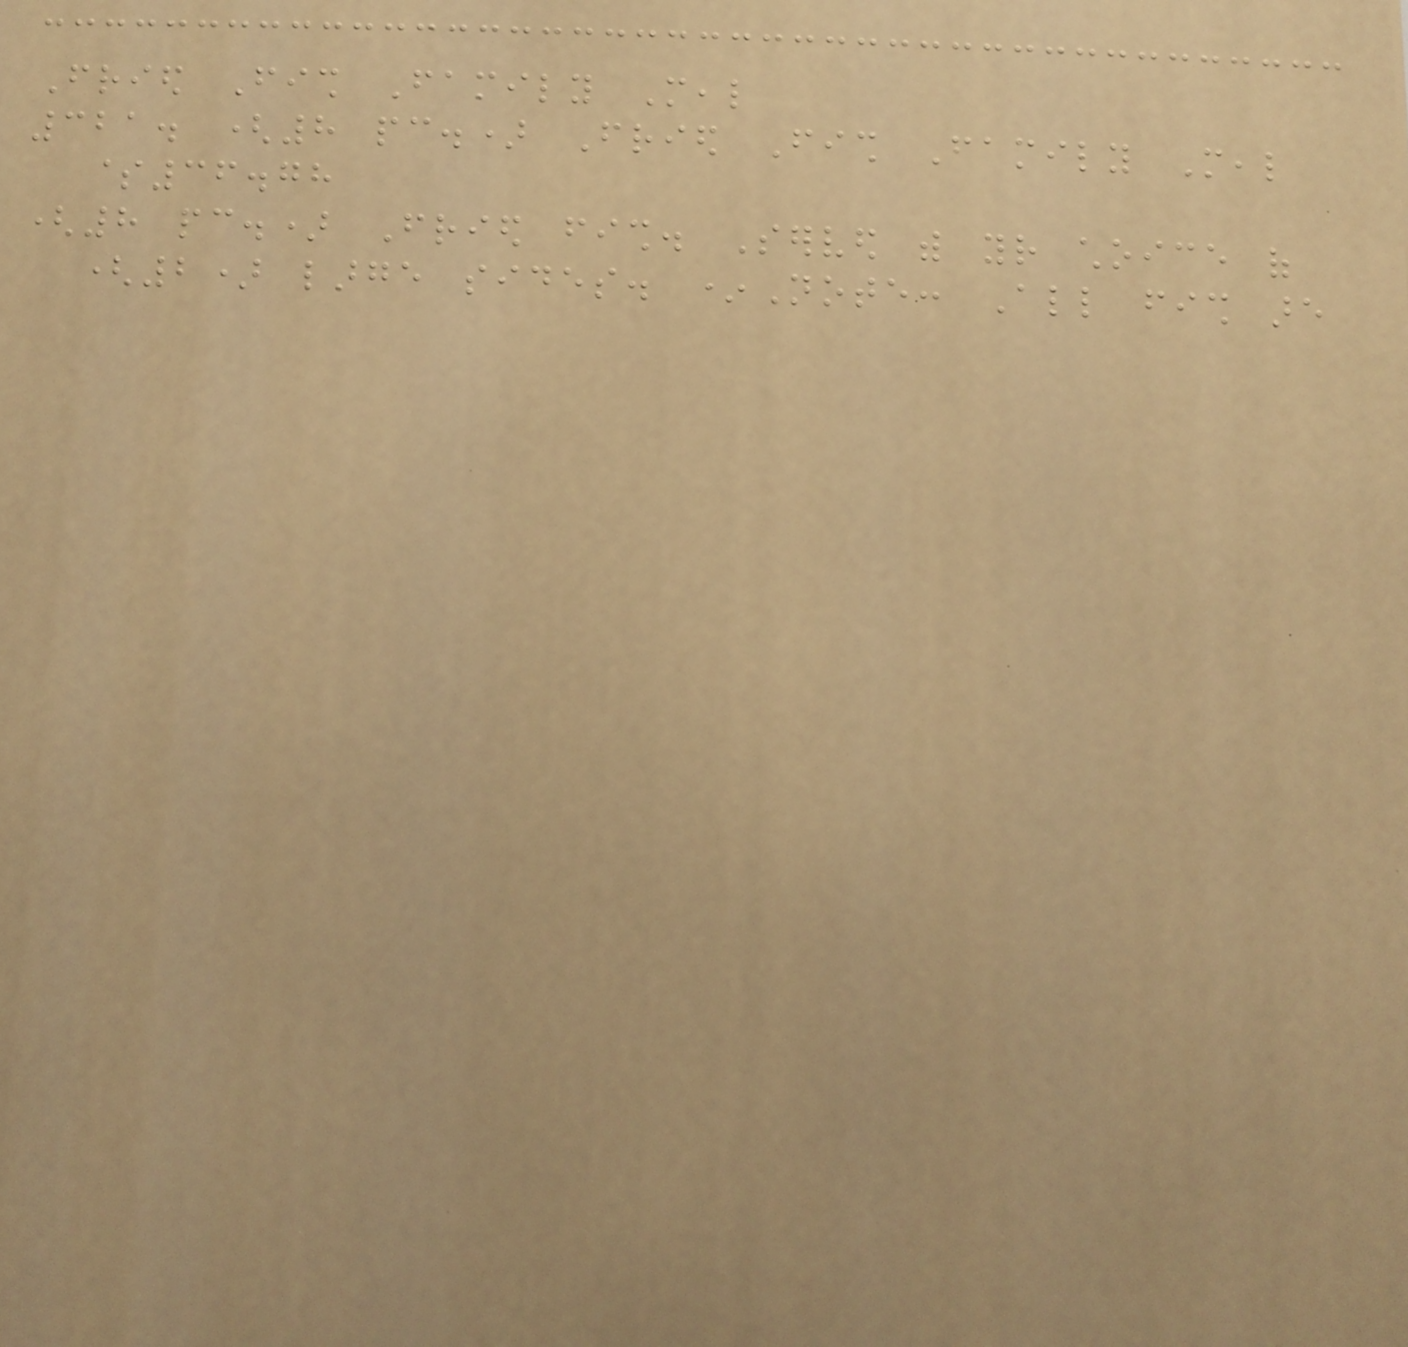Fried Fish Family Meal
321. (8 pc.) Fried Fish Family Meal
$36.78
(8 pc.) Fried fish. Served with your choice of
(2) large sides. *Note: All fish are
